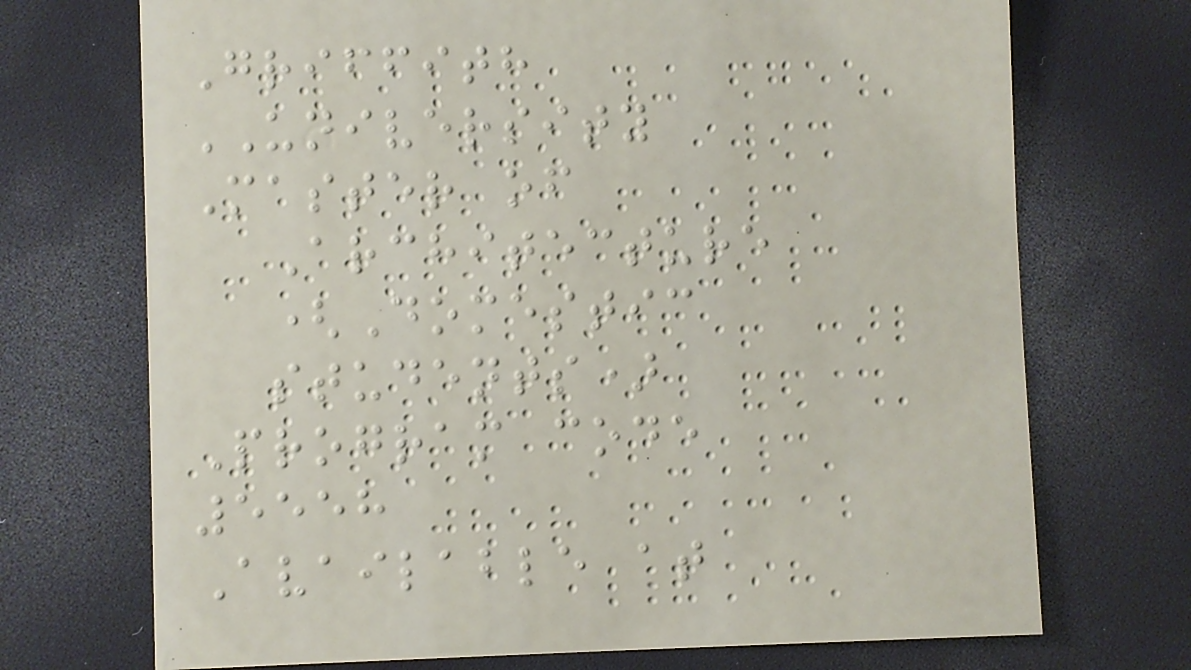Griffith
UNIVERSITY
Master of
Architecture
(Domestic
students)
Program code
5558
Available at
